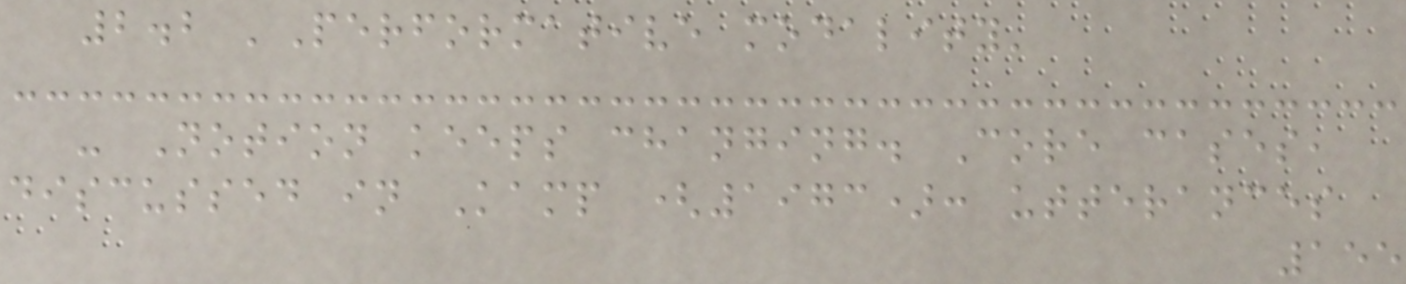2.2 'Performative modality'
- Notion keeps changing. Core cases,
discussed in Kamp (1973): utterances
155
